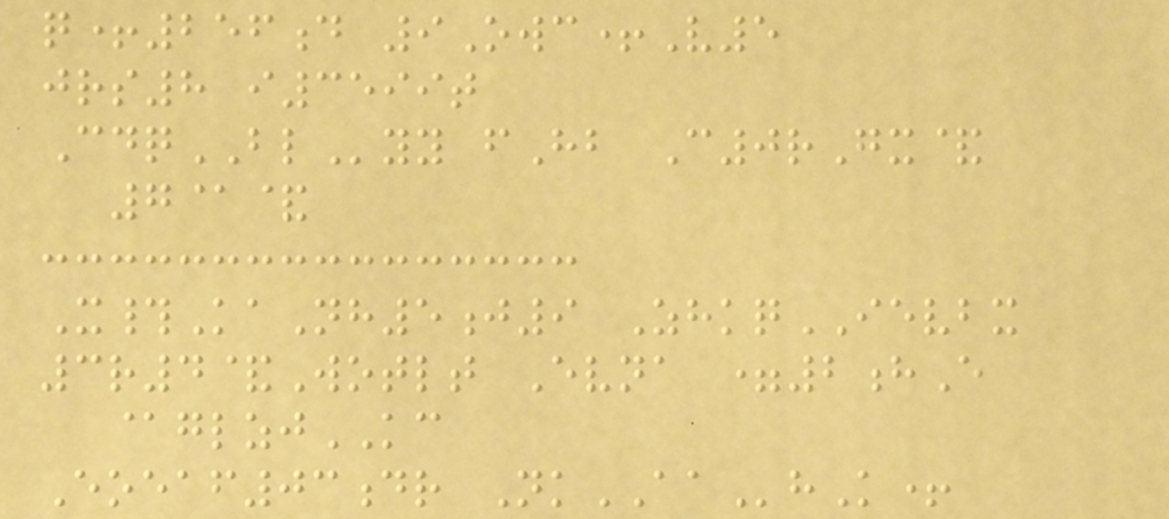q+256d 9Owc+V5
jrs8 i3599t
CdqBLyy fHb C0rGx&
7@&
X#KaNh5j9 ZhkqIEVBX
3r4&Wotlt Evna =2hE
@glzjKC
Eoeaf03dr NkAAhK+
